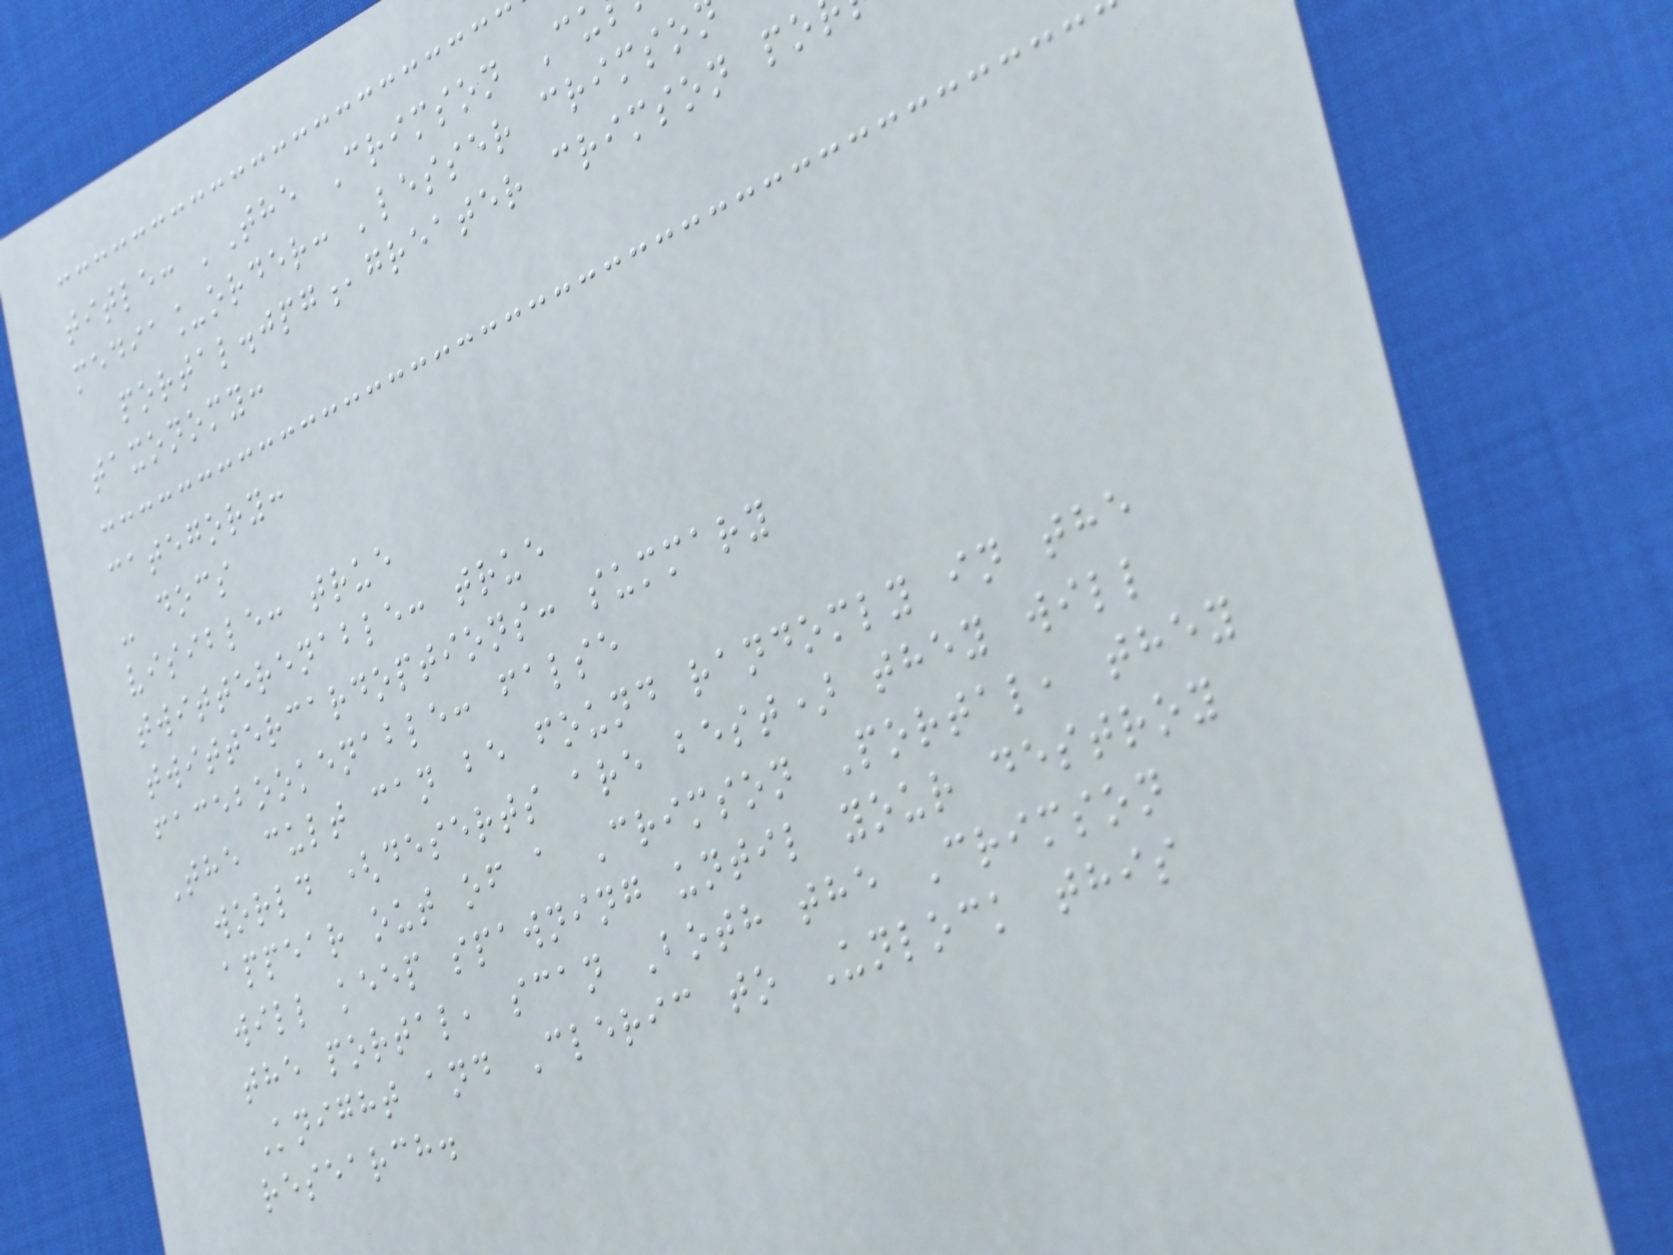title: 'The Crimson Cu
media_order: 'lesser crimso
portal.jpg,greater crimson po
taxonomy:
category:
- docs
visible: true
twitterenable: true
twittercardoptions: summary
facebookenable: false
The cult can be found randomly in the
world (deserts are best) they will
appear out of a Crimson Portal, they
will keep spawning until your destroy
the portal, scan Both the Crimson
Knight and Cleric to Unlock this
research.
